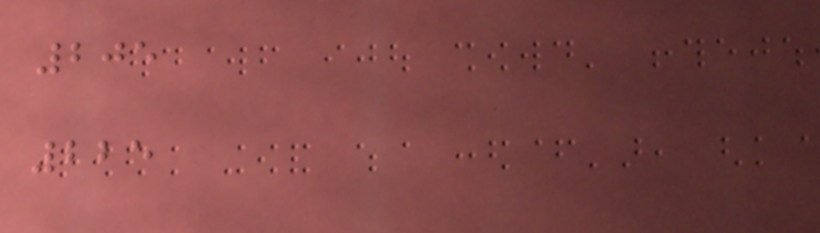205
225
